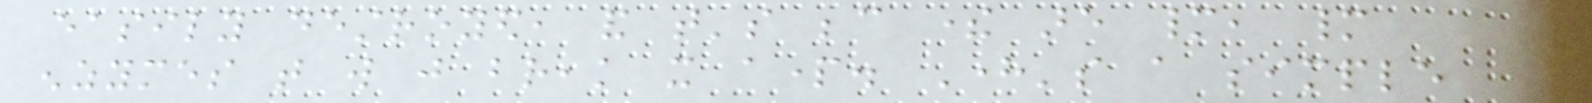easily destroyed, and that's because there are many, many
enzymes that will just break it apart. Here's a simple
